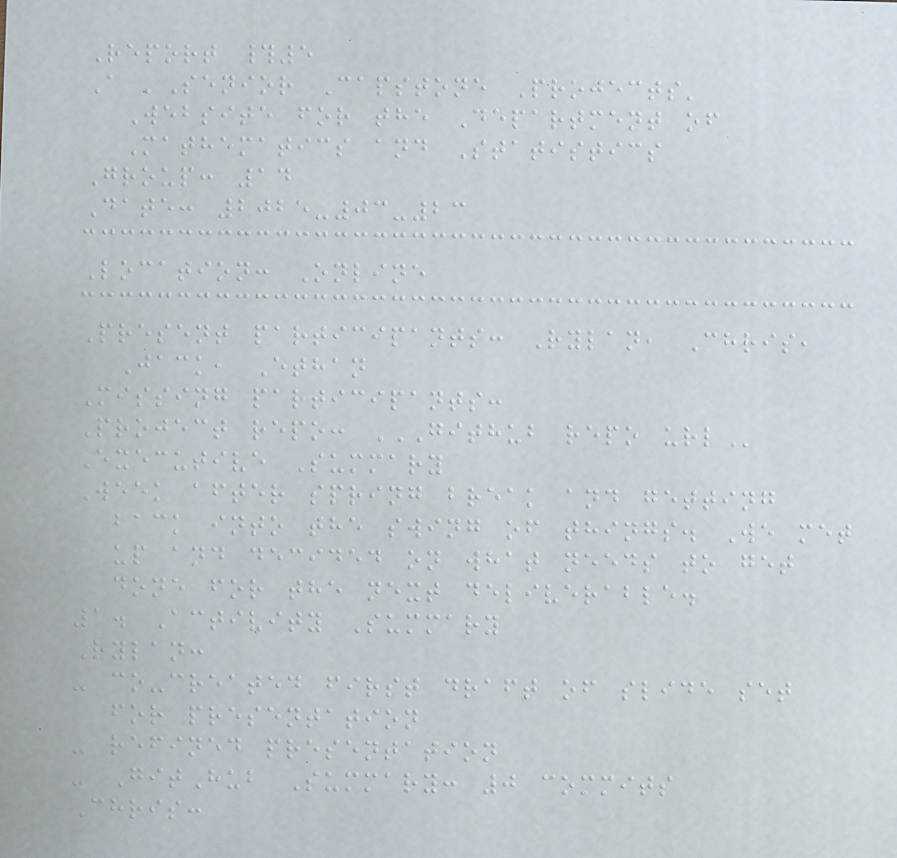Report #5
A 'Senior Capstone Projects'
Website for the Department of
Mathematics and Statistics
Group: 14
Date: 2025-03-23
Location: Online
Present participants: Rylan, Chris,
Jack, Ethan
Missing participants:
Project repo: GITHUB REPO URL
Executive Summary
Week after spring break and getting
back into the swing of things. We met
up and decided on what needs to get
done for the next deliverable.
1. Activity Summary
Rylan:
- co-created first draft of slide set
for presentation
- refined presentation
- GitHub Summary: 0 commits
Chris:
